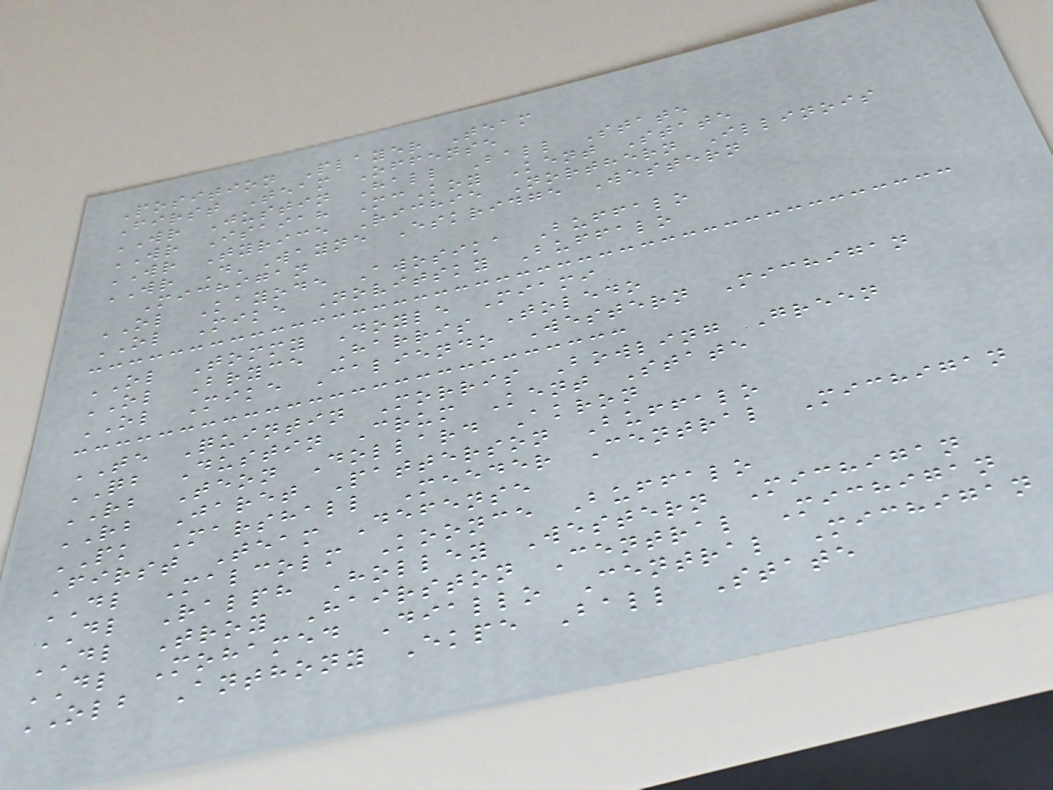Position Player Team
First Team Offense
WR Justin Hall Ball State
WR Isaiah McKoy Kent State
WR Tyrice Richie Northern Illinois
WR D'Wayne Eskridge Western
Michigan
OL Kayode Awosika Buffalo
OL Mike Novitsky Buffalo
OL Tommy Doyle Miami
OL Bryce Harris Toledo
OL Mike Caliendo Western Michigan
TE Quintin Morris Bowling Green
QB Dustin Crum Kent State
RB Teon Dollard Akron
RB Jaret Patterson Buffalo
PK Marshall Meeder Central Michigan
First Team Defense
DL Malcolm Koonce Buffalo
DL Ralph Holley Western Michigan
DL Troy Hairston Central Michigan
DL Mohamed Diallo Central Michigan
OLB Anthony Ekpe Ball State
